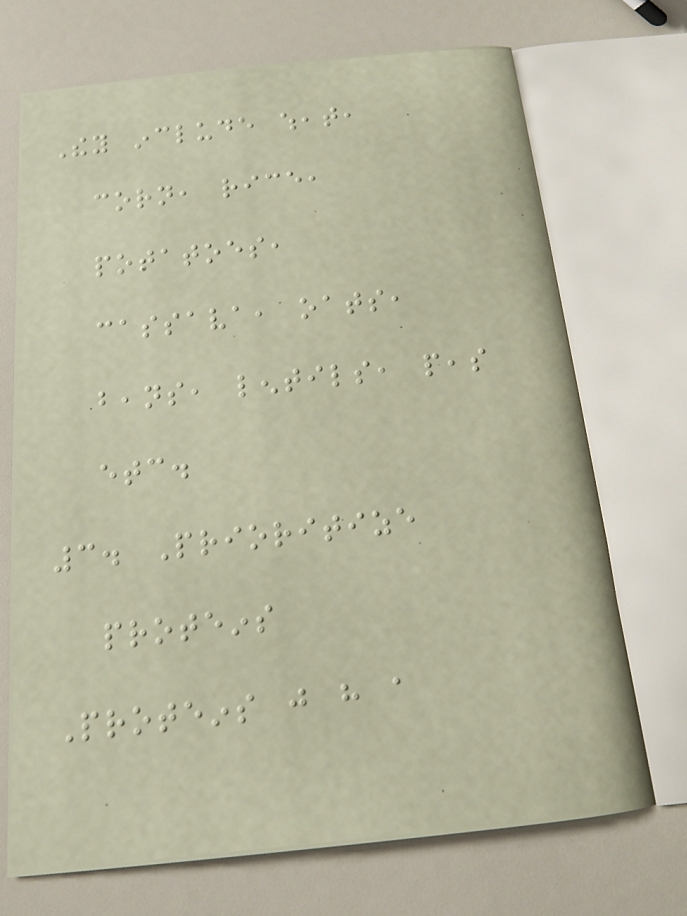They include wheat,
corn, rice,
potatoes,
cassava, oats,
beans, lentils, peas
etc.
3. Prioritize
proteins
Proteins just have a
